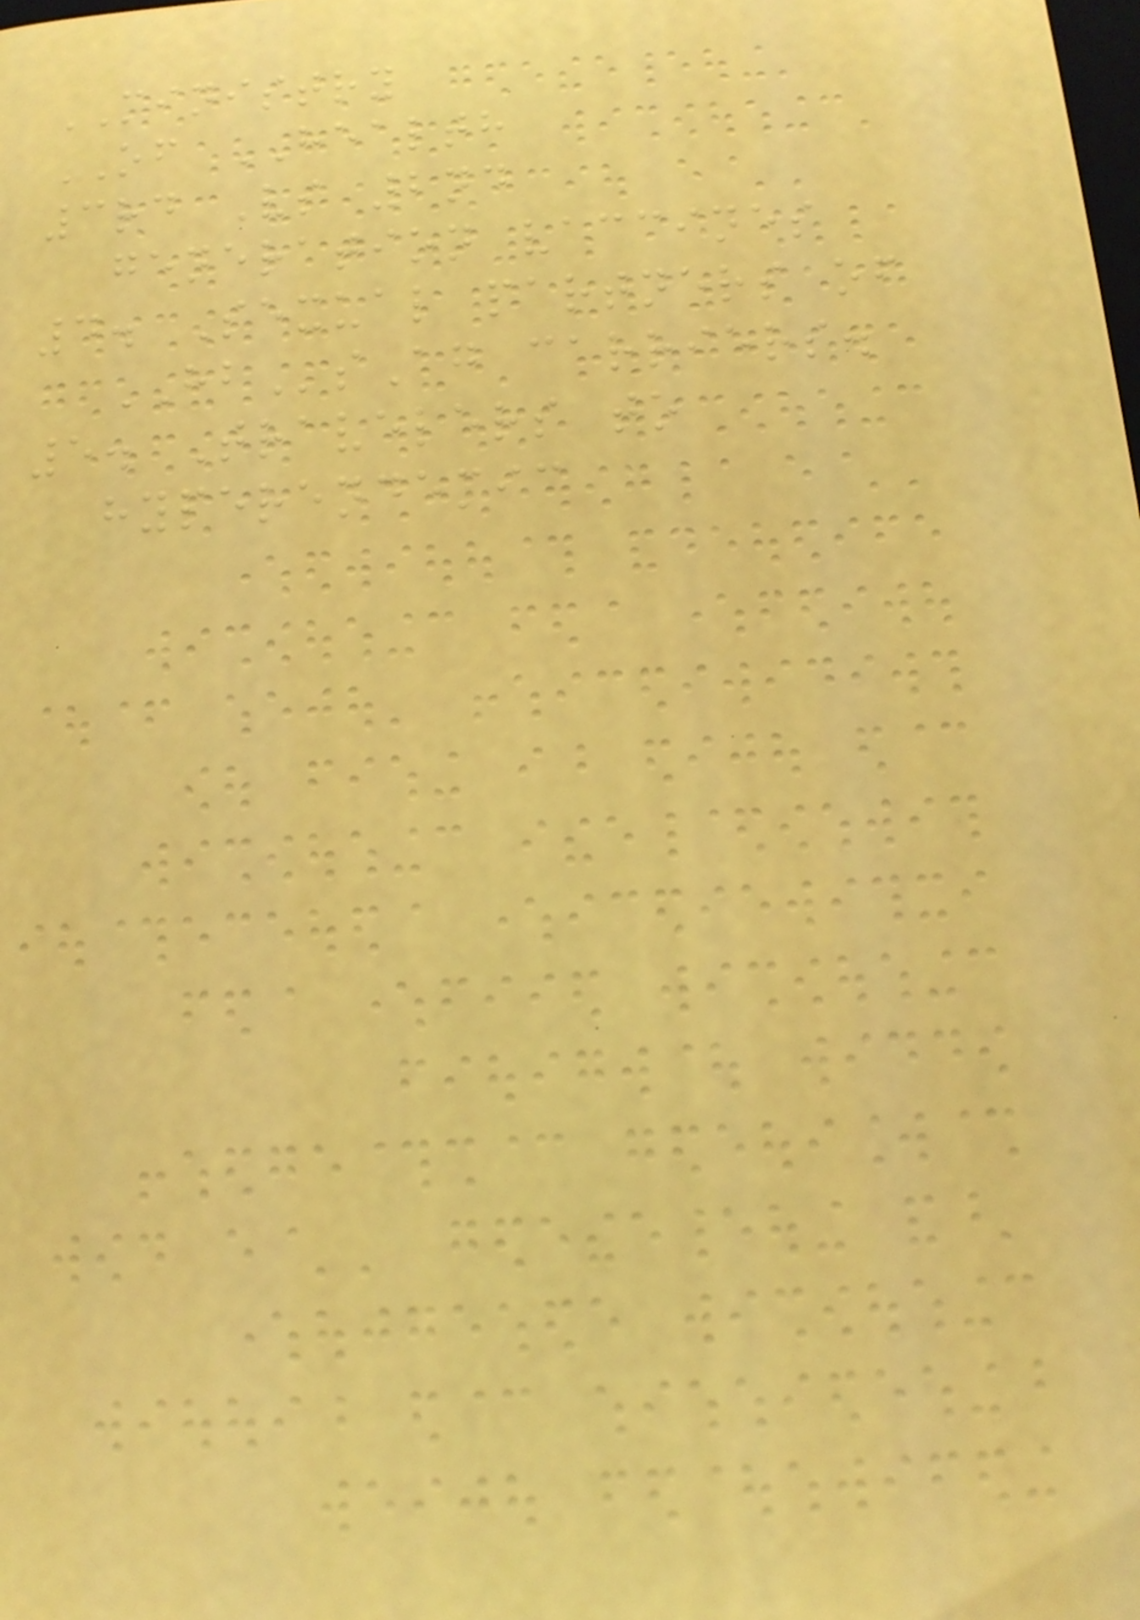MINISTRY
OF HEALTH
3rd Vs 2nd
generation vaccines
4. Sexual partners of
HBsAg carriers.
5. Travelers to
hyperendemic
